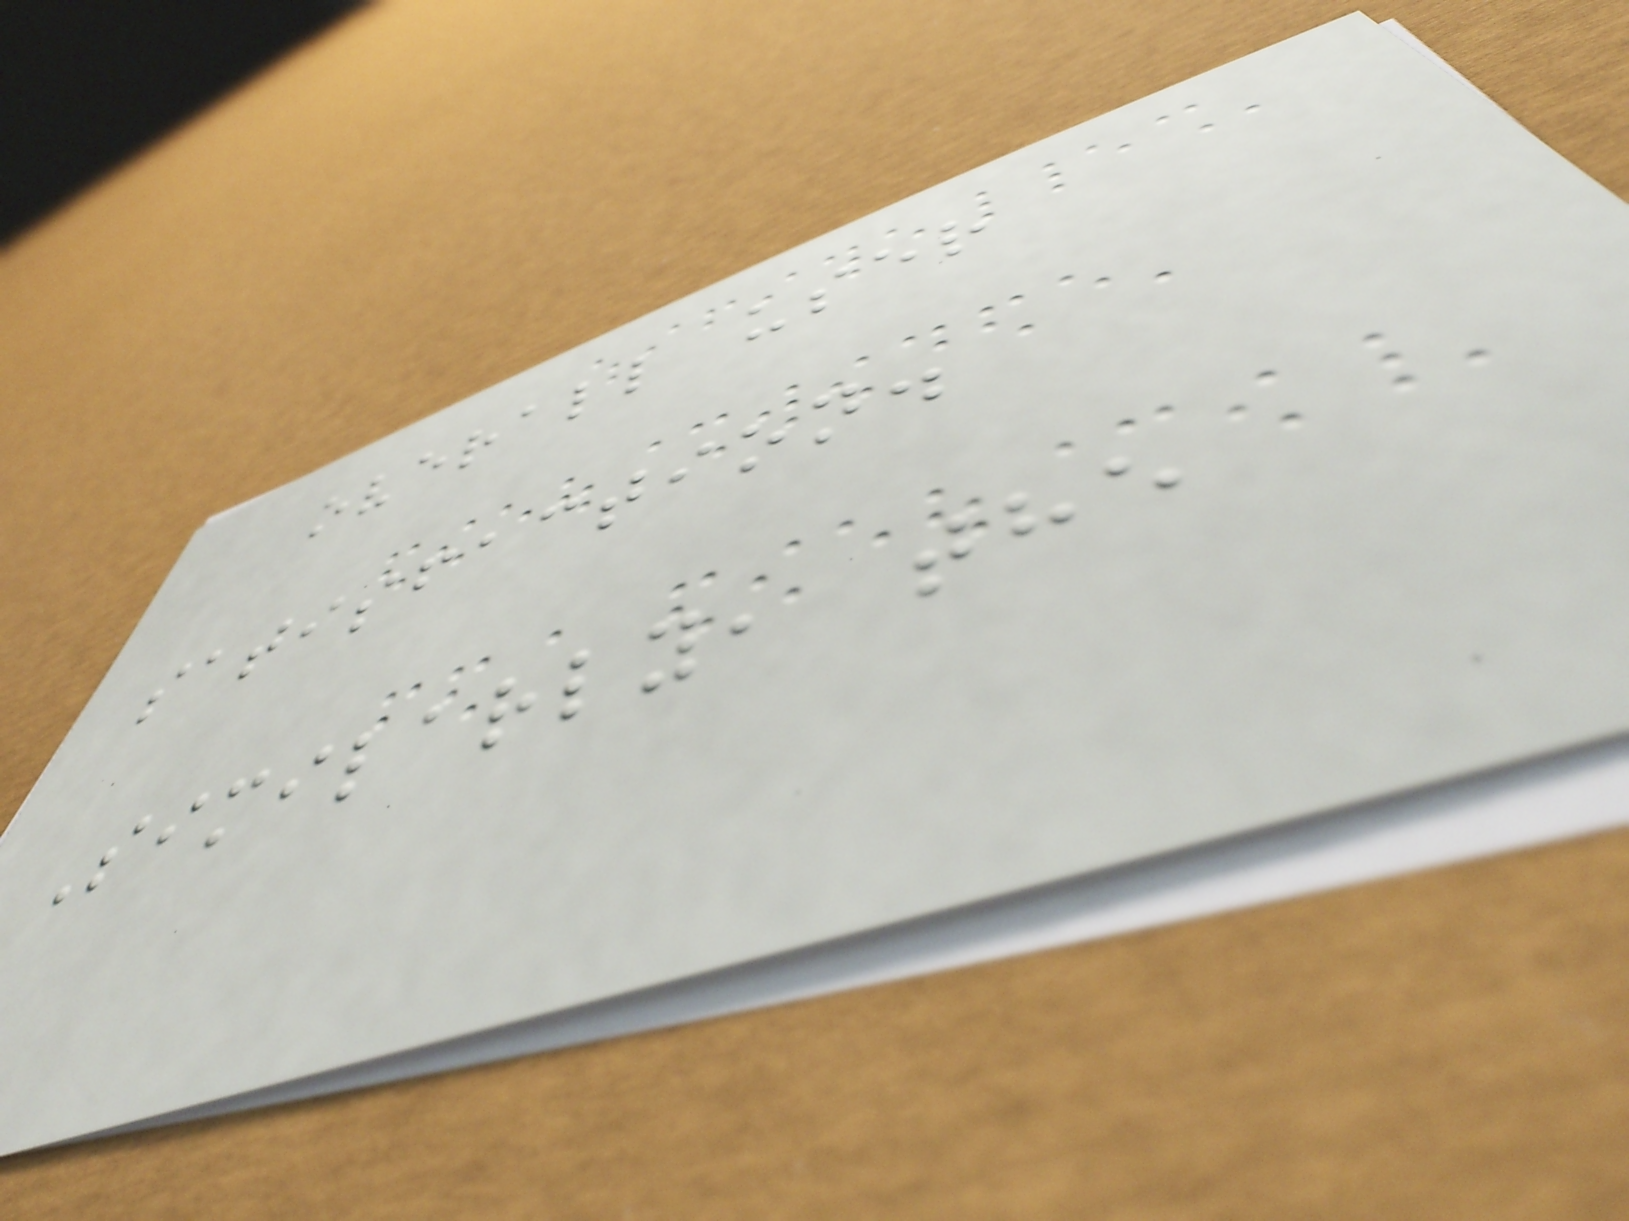overall user
satisfaction.
Similarly, the
